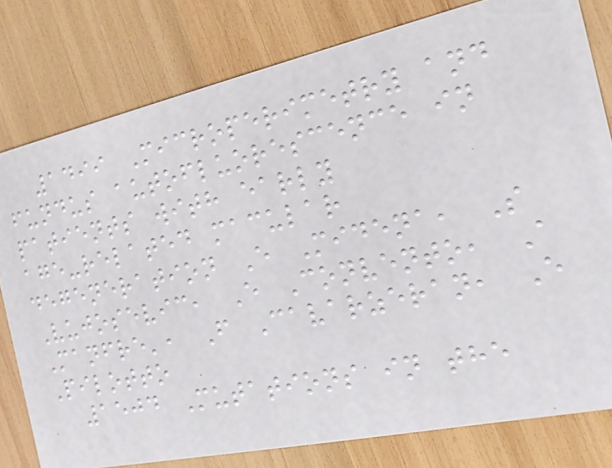1499 Microperimetry and
fundus autofluorescence in
patients with early
age-related macular
degeneration E Midena, S
Vujosevic, E Convento, A
Manfre', F Cavarzeran, E
Pilotto
1504 Mutations in the
